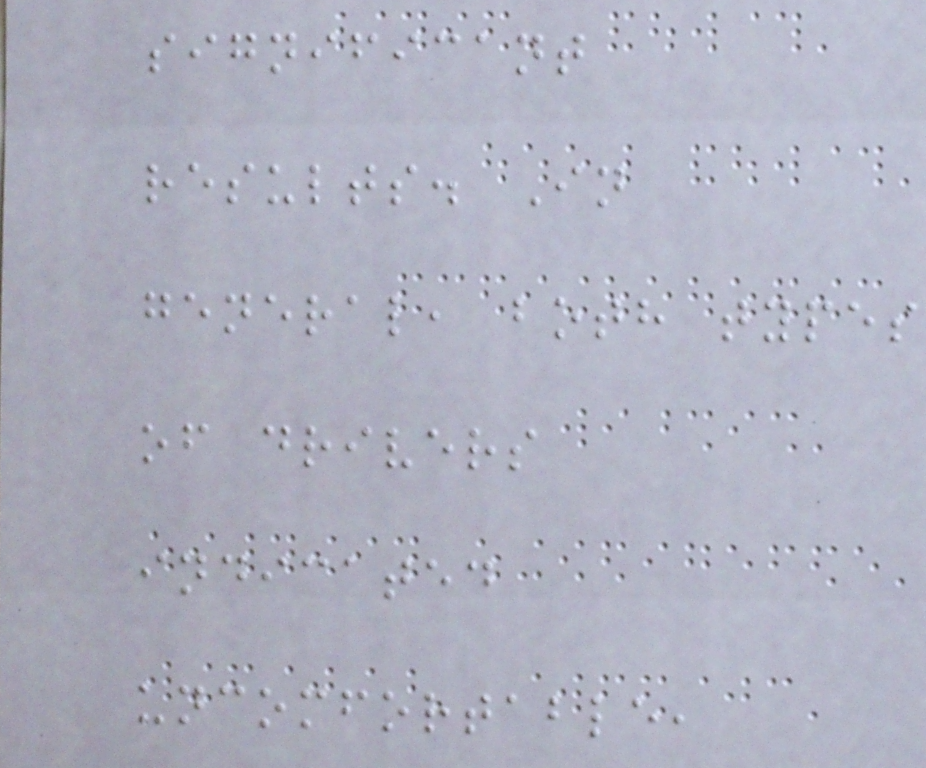significant
results. In
general, both types
of drivers
indicated
uncomfortable,
